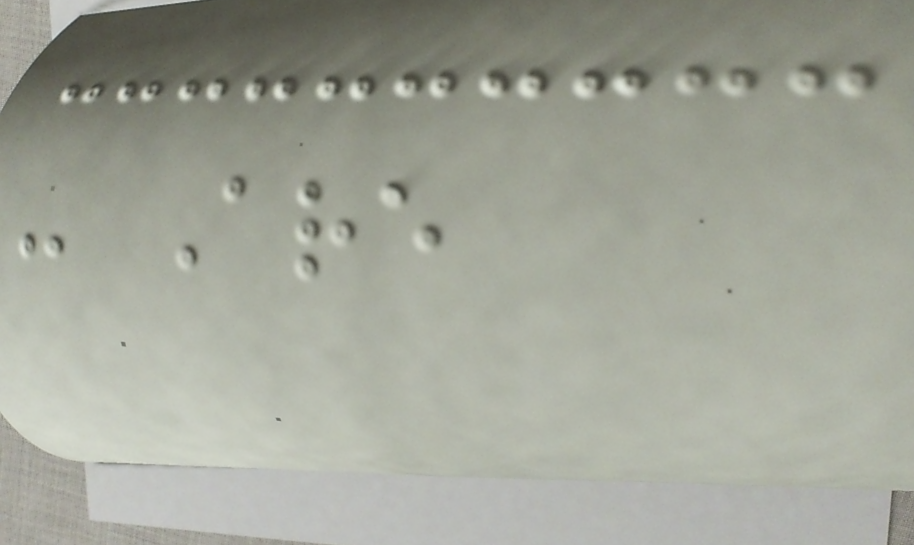- Are
